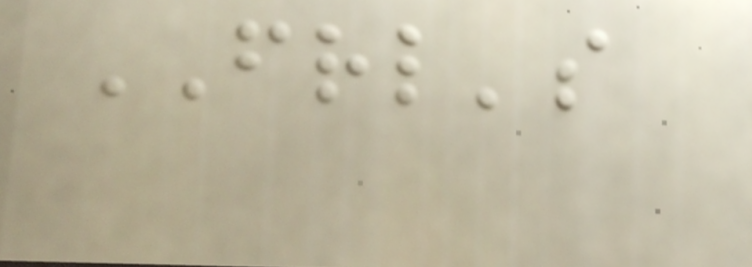FRL's
